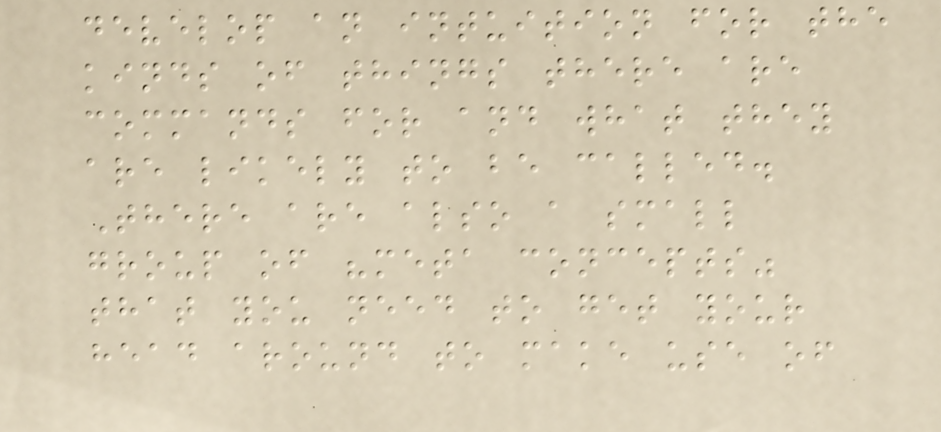develop an intuition for the
kinds of things there are
commands for and what they
are likely to be called.
There are also a small
group of "meta concepts"
that you need to get your
head around to make use of
